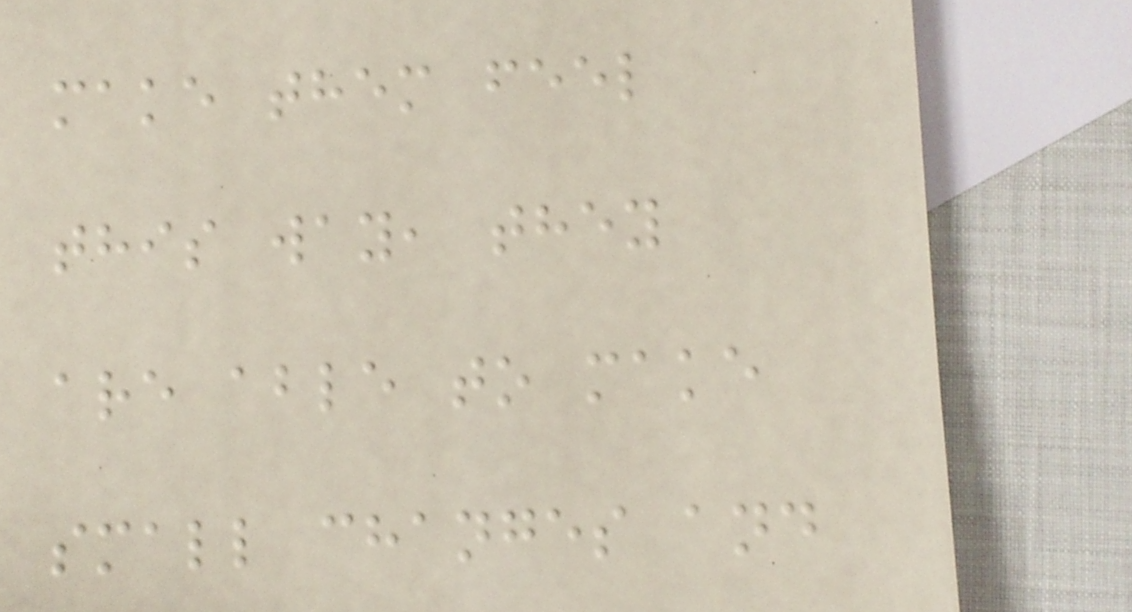make them feel
this way, they
are able to make
small changes and
